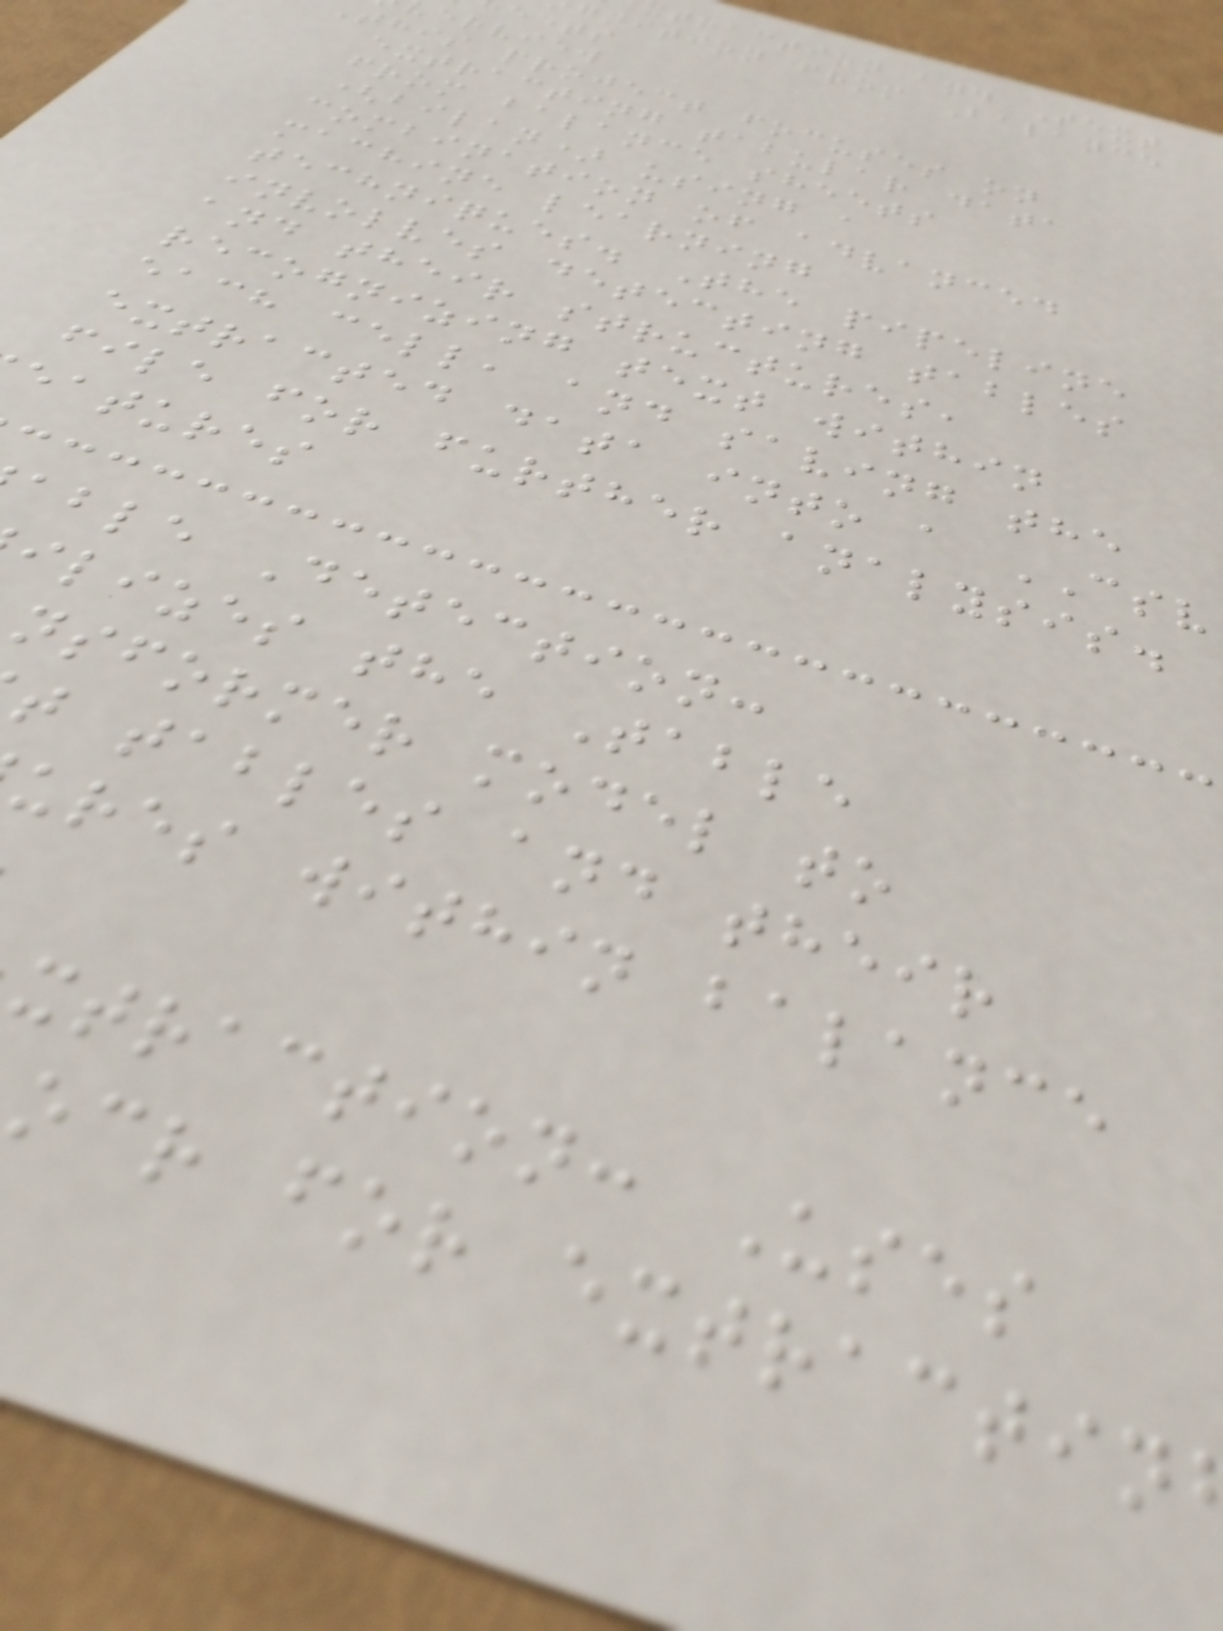traction and Text
gnition from Balance
eets
erview
this project focuses on
extracting tabular data
from balance sheets
(bilan) using a
combination of advanced
machine learning
techniques. The pipeline
involves detecting tables
and their structures,
recognizing text within
each cell, and saving the
extracted data into a CSV
file for further analysis.
eatures
able Detection:
ilizes the Table
nsformer model to
t tables and their
ures within balance
xtraction: Uses
ocr for extractin
